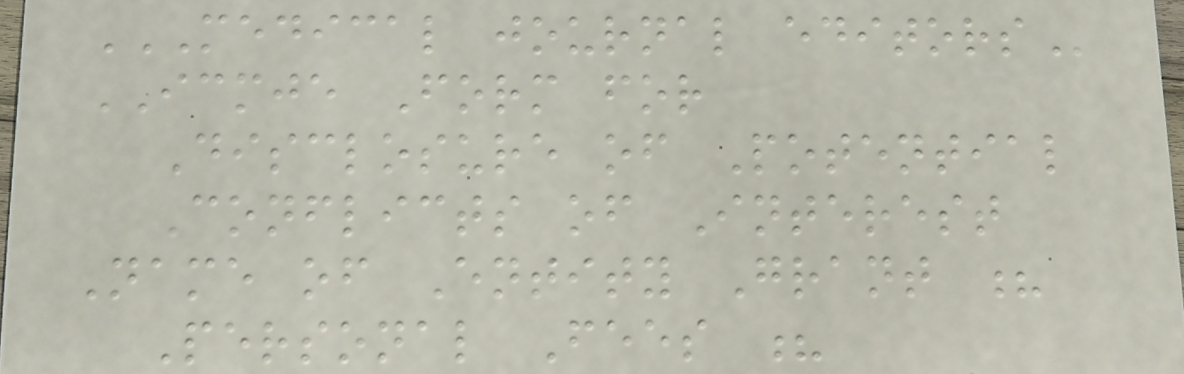MEDICAL JOURNAL EDITORS
ICMJE Form for
Disclosure of Potential
Conflicts of Interest
Name of Entity Grant ?
Personal Fees ?
